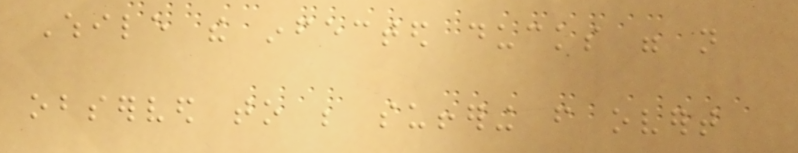While the infected ducks were not
observed to be suffering from overt
